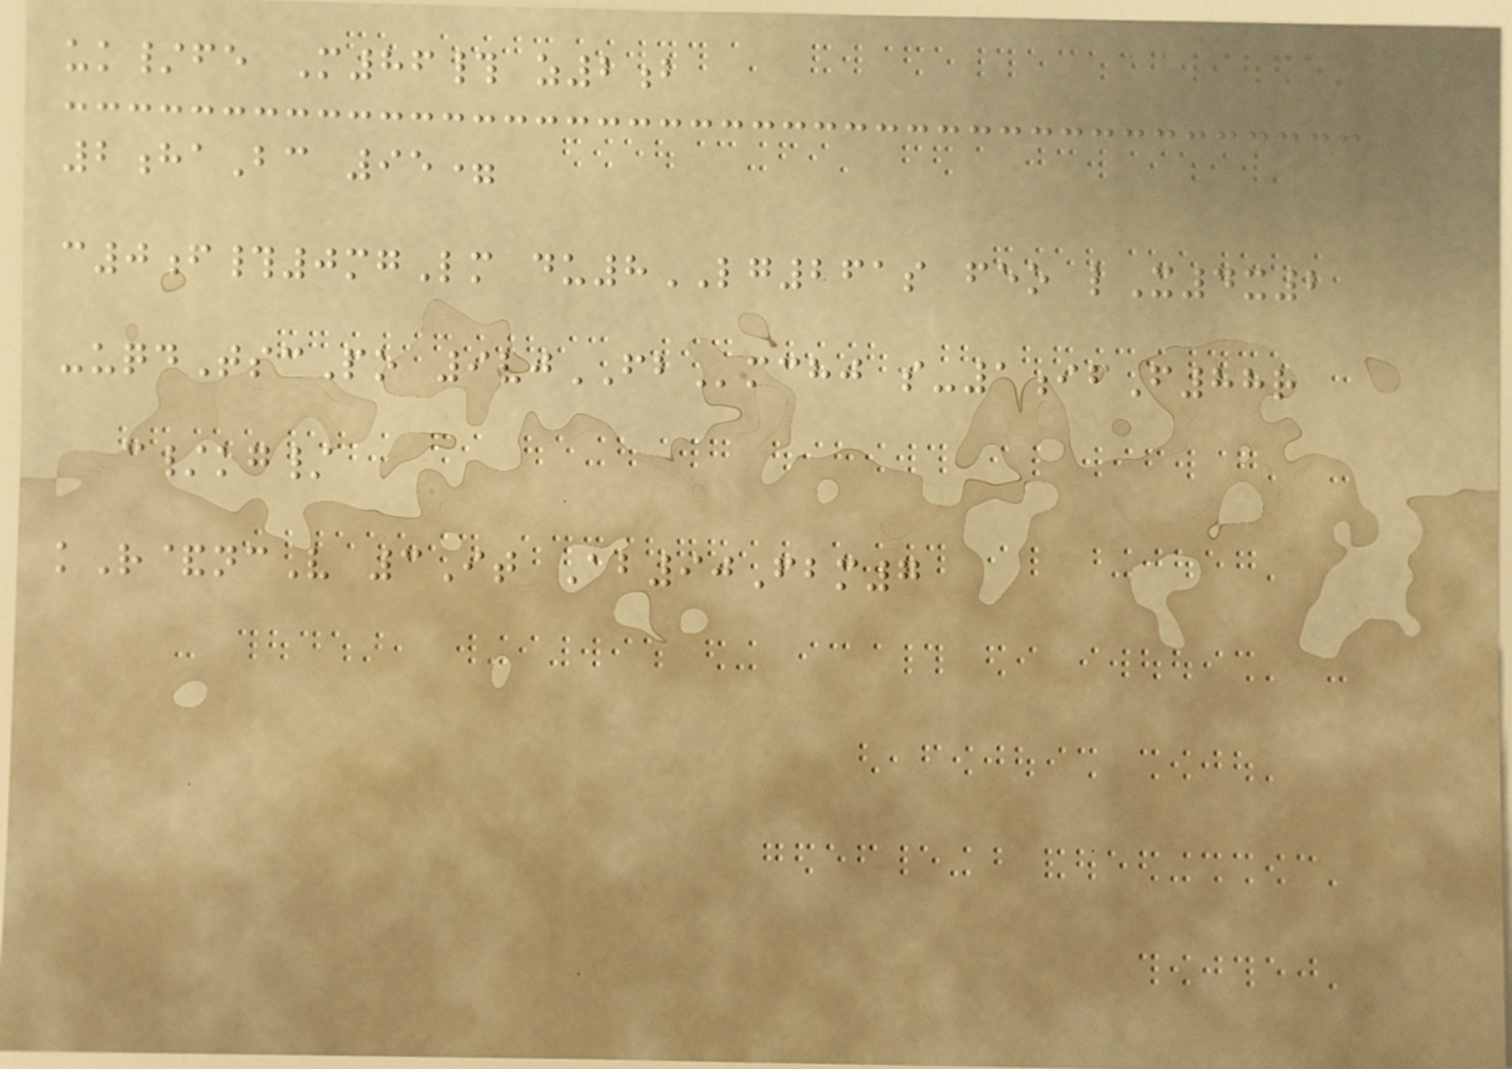uk/fe M86# z2b
2haBc 95=
c0f#0mgLm du8LG261s feo lX4x2
-uqdTscPo 9vjFBmchj s-1ifF88r
c/kg/
kR&ncV 3It Ab90Fbm7
